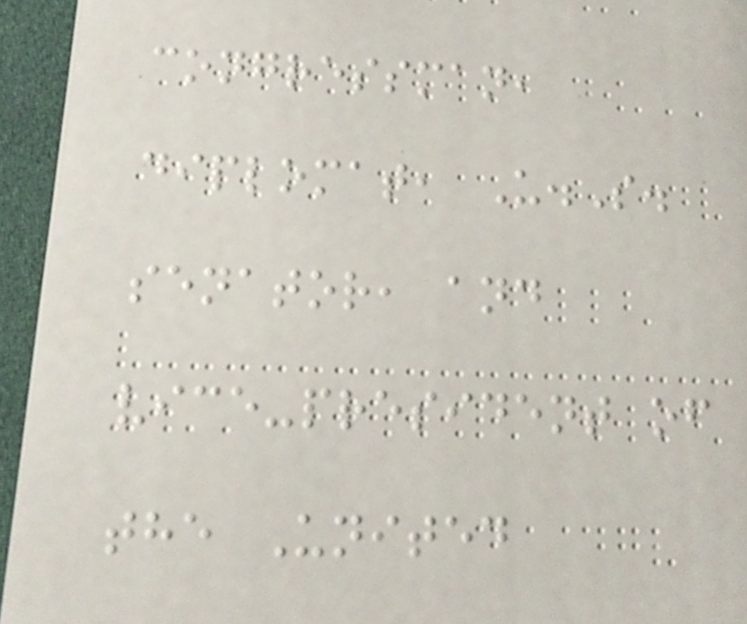congressman,
diplomat, U.S.
senator, and
vice-president of
the United
